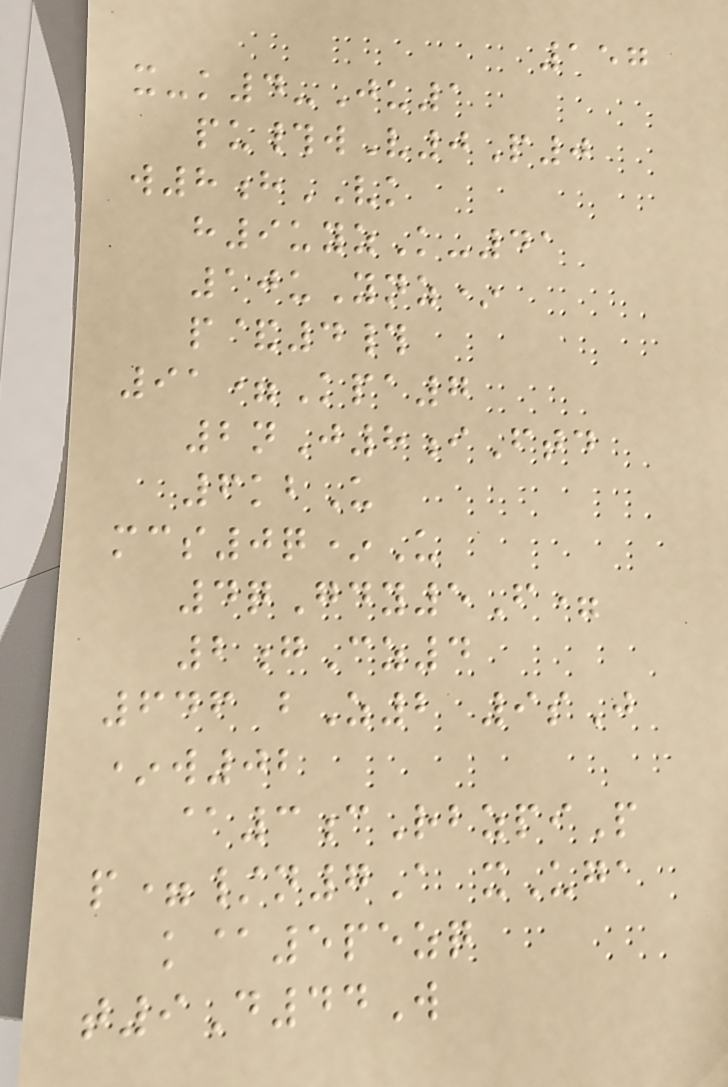157
x-k4-Ju1
pu#wV0P0
w8hVK
h9uyzK-41
10uYnz*
p&4#
91=Kpa7
2nJ8iFtd
6kbU
mcs0q*U
4qGdy5F=
2gCz4
646 bZ2 9sJ
*w02
@3cRbzpiP
p=/n7A xUga
k@5pezq
t9D44W
